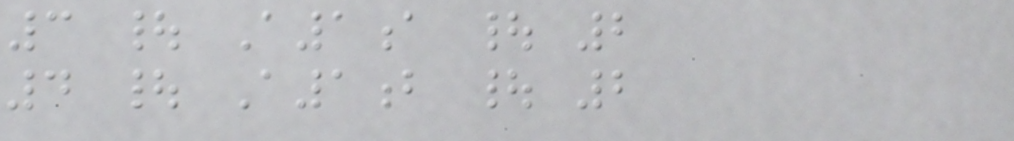3 | A1a | 2
4 | A1b | 2
